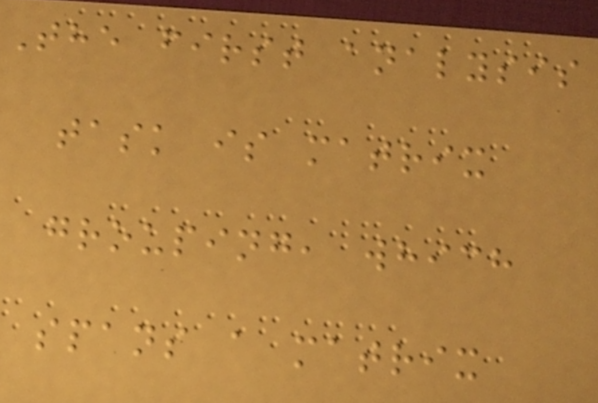The first analysis
task is matrix
grouping, which
spans a matrix
